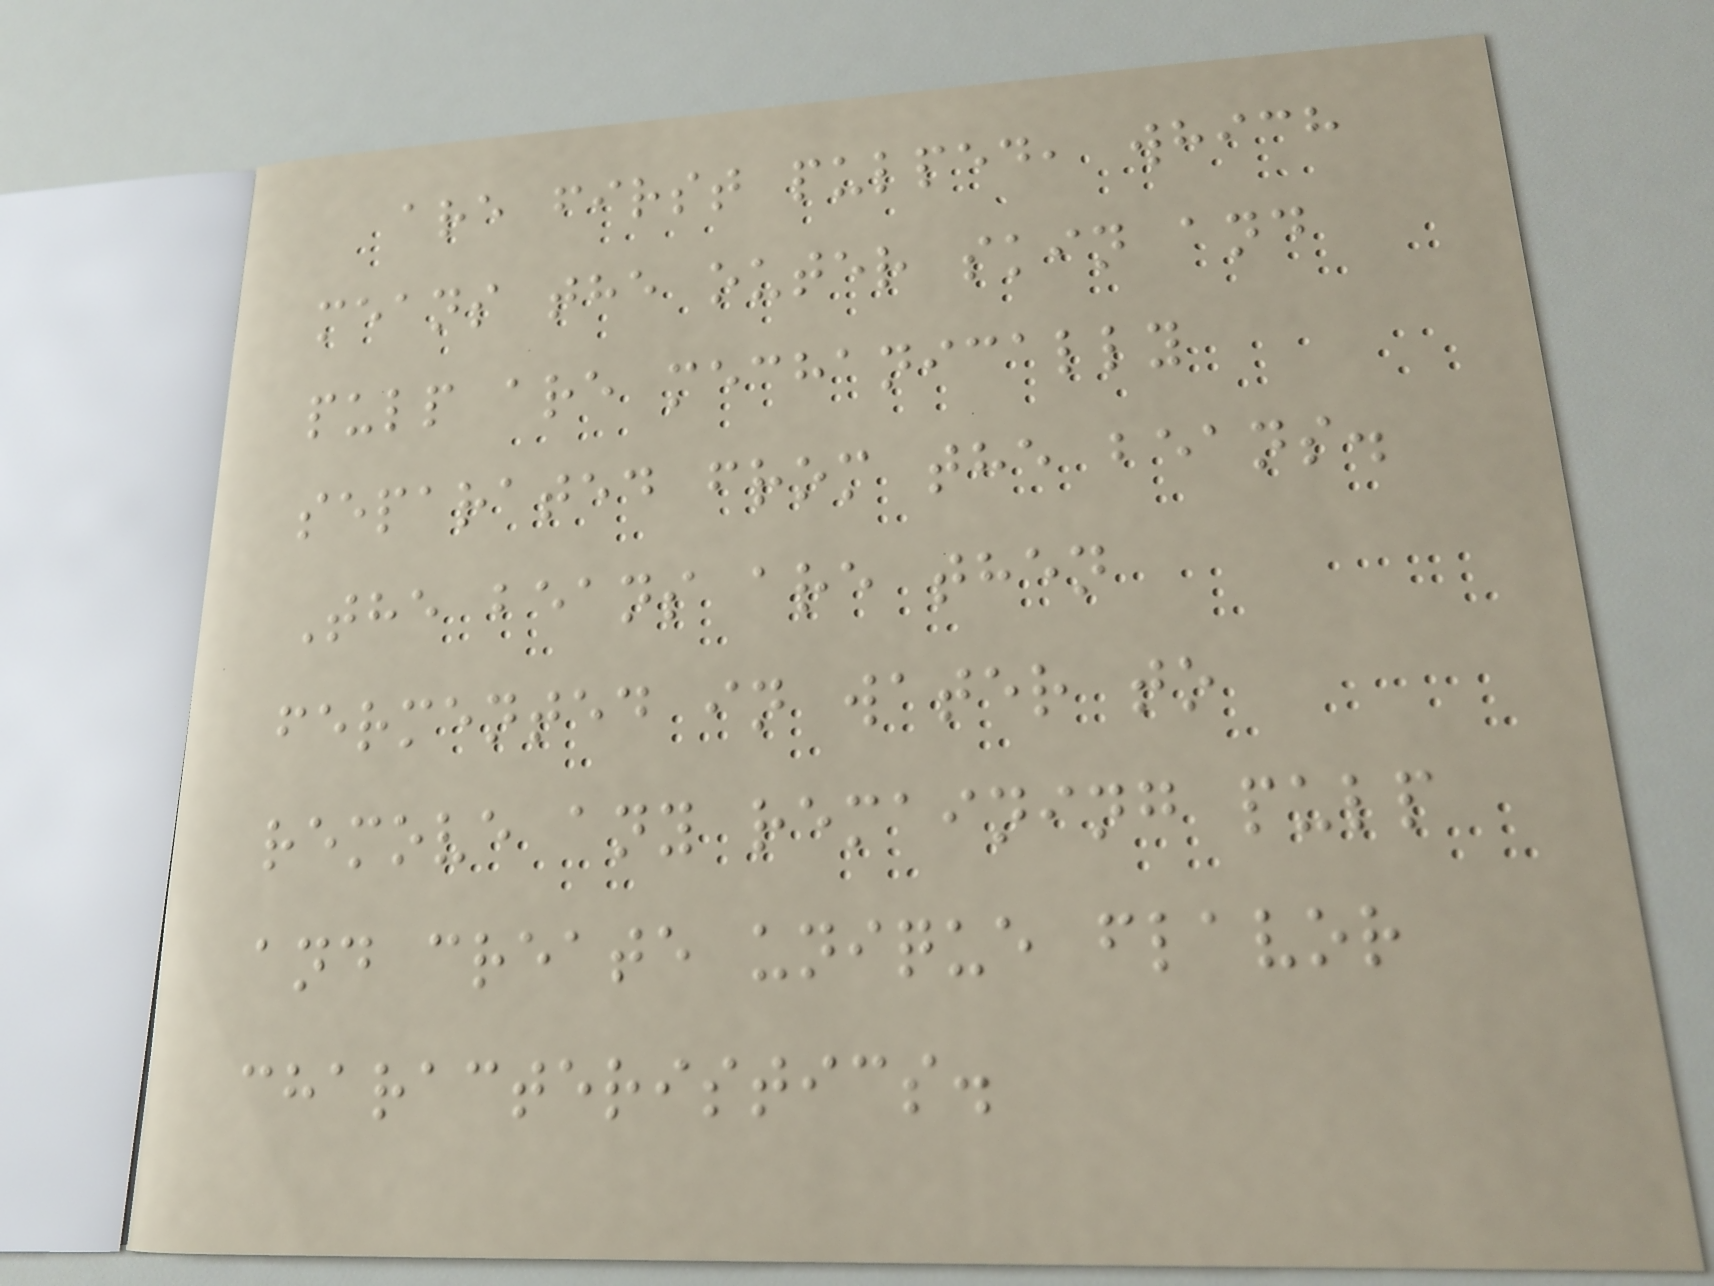are first pulped, which
means the outer skin and
pulp are mechanically
separated from the beans.
The beans are then
fermented in water to
remove any remaining pulp
and create unique flavor
characteristics.
